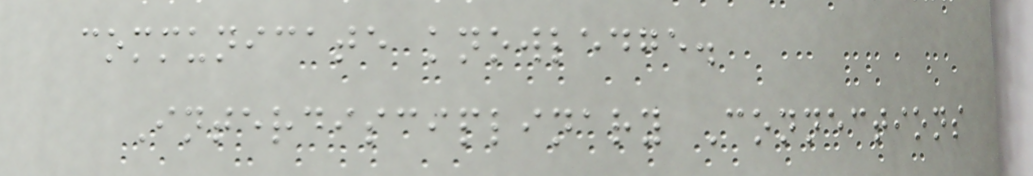communicate knowledge.
Interdisciplinary Connections
